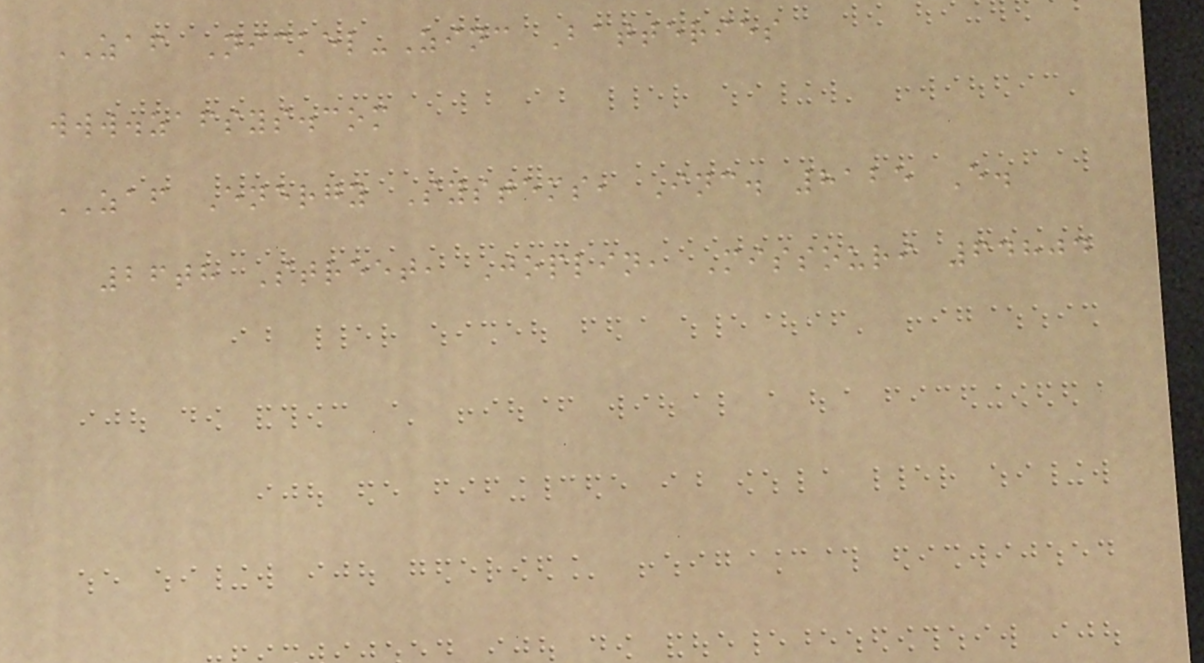ZAF Nickel-Zinc Batteries
www.zafsys.com
ZAF Energy Systems, Inc. 8125 E.
26th Street, Joplin, Missouri 64804
